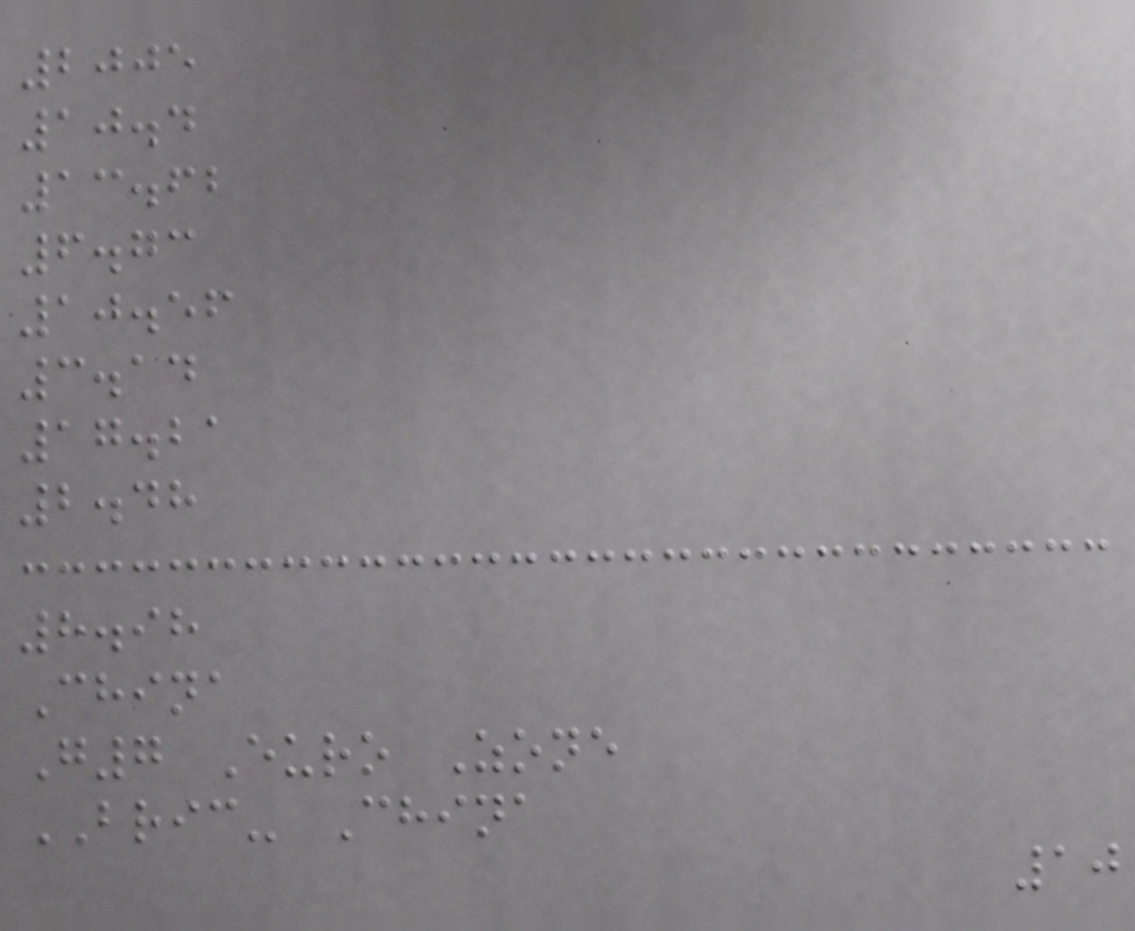2005
10.4
13.62
6.73
10.56
3.14
17.21
2.48
8.98
China
G7 Euro Zone
BRIC- China
10
